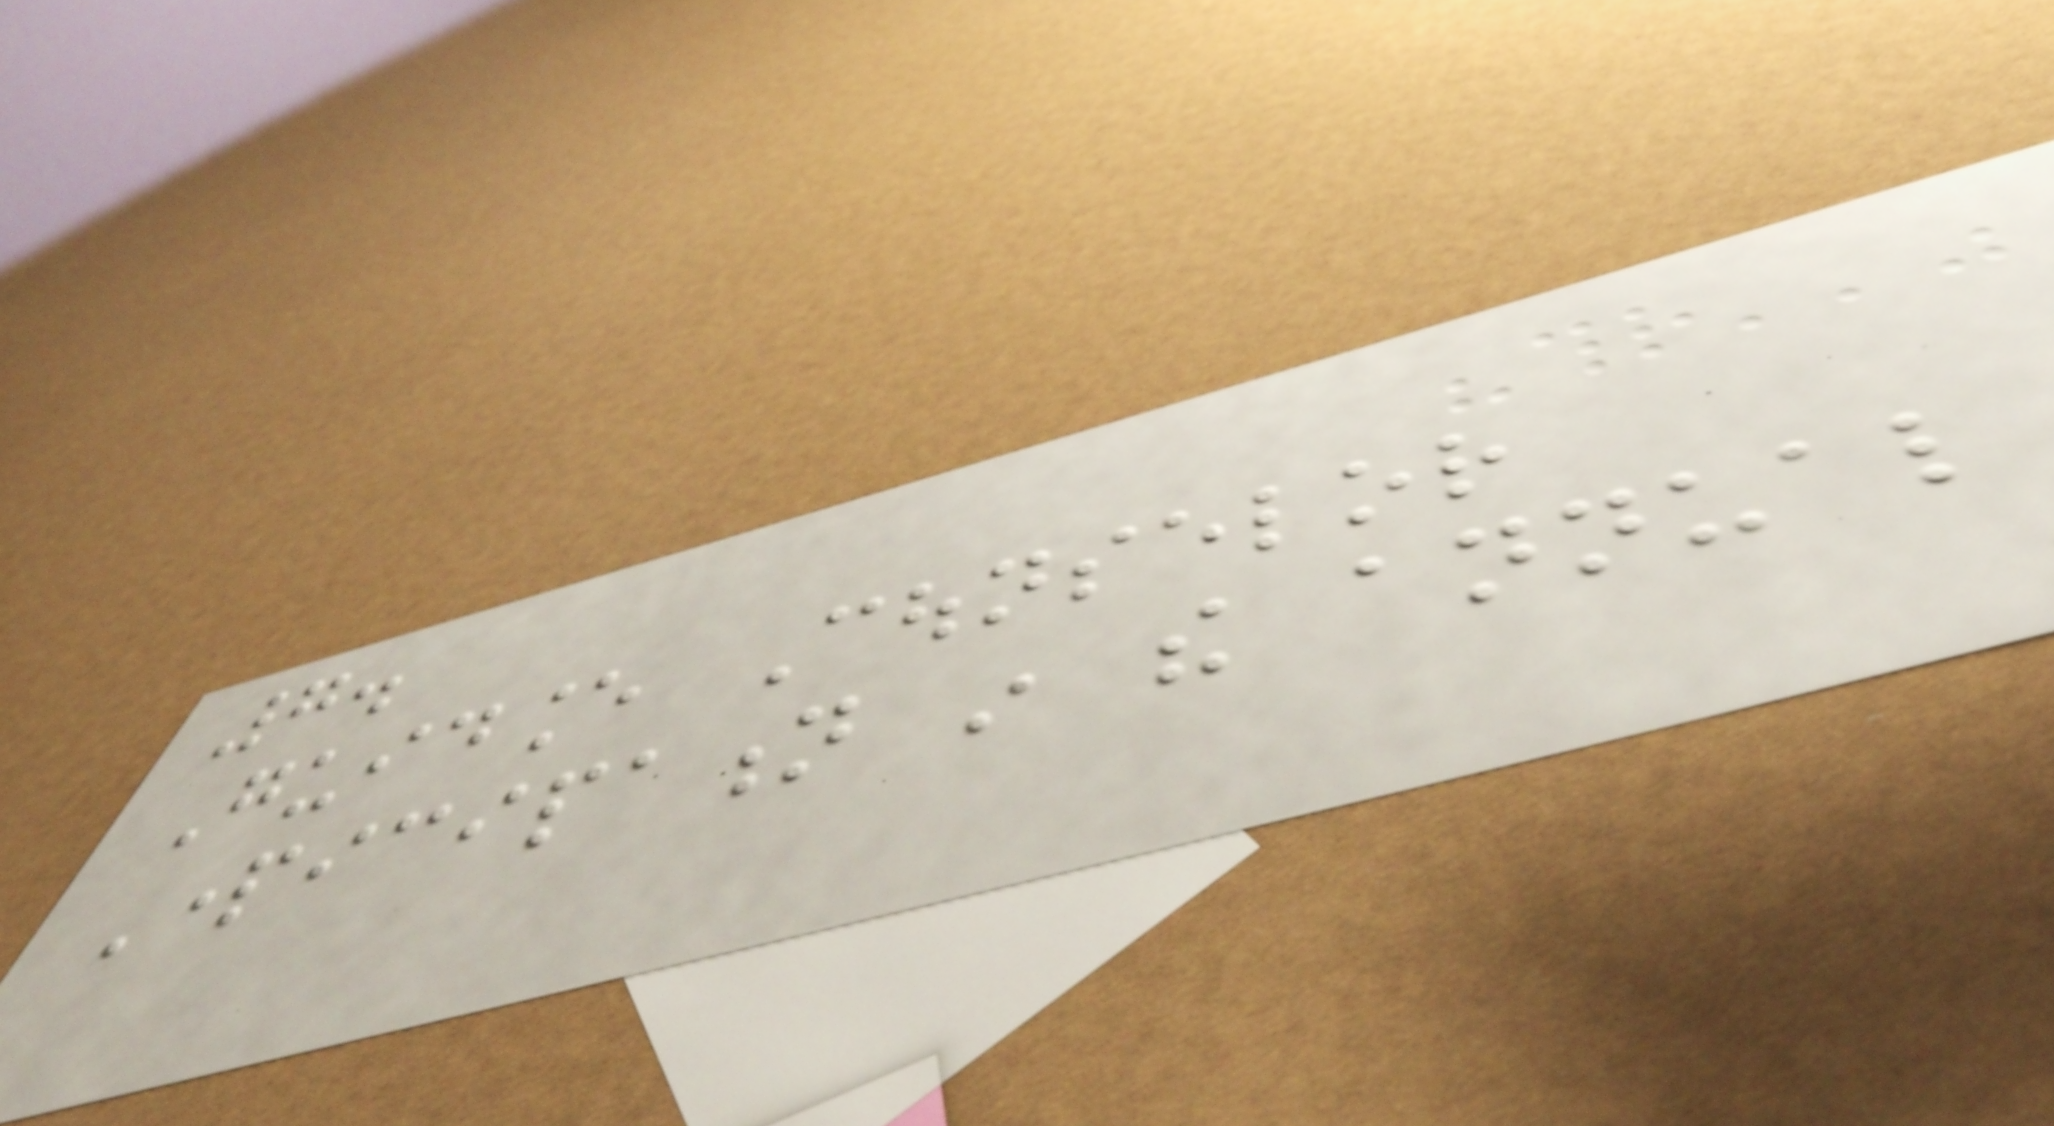7.
Guidance Counselor
Participation in the annual
